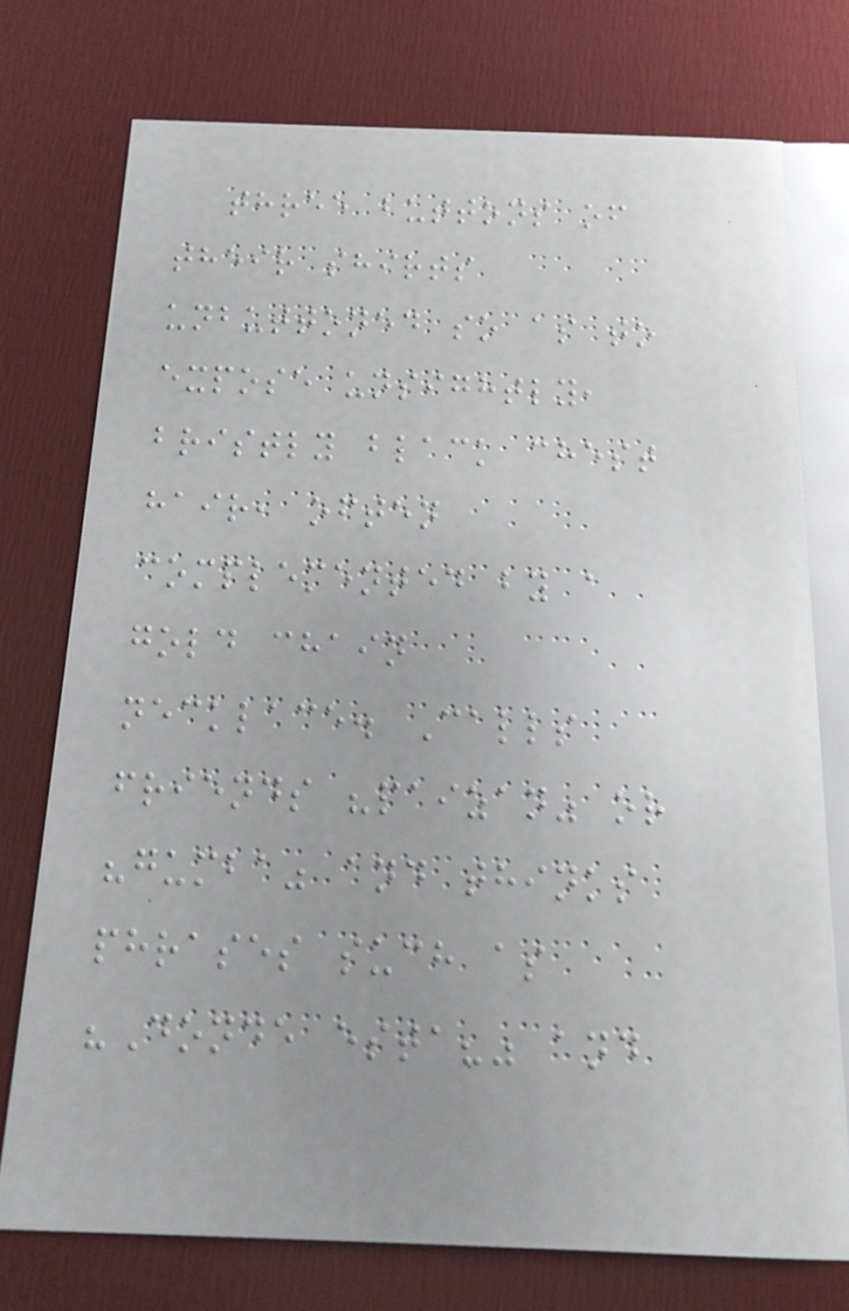three buttons of
their shirts
unbuttoned so as to
expose unsightly,
bristly black chest
hair, often
complemented by a
gold chain
necklace. Calls
friends "paizan" or
"gumba" and thinks
phrases such as
"Donde esta?" and
